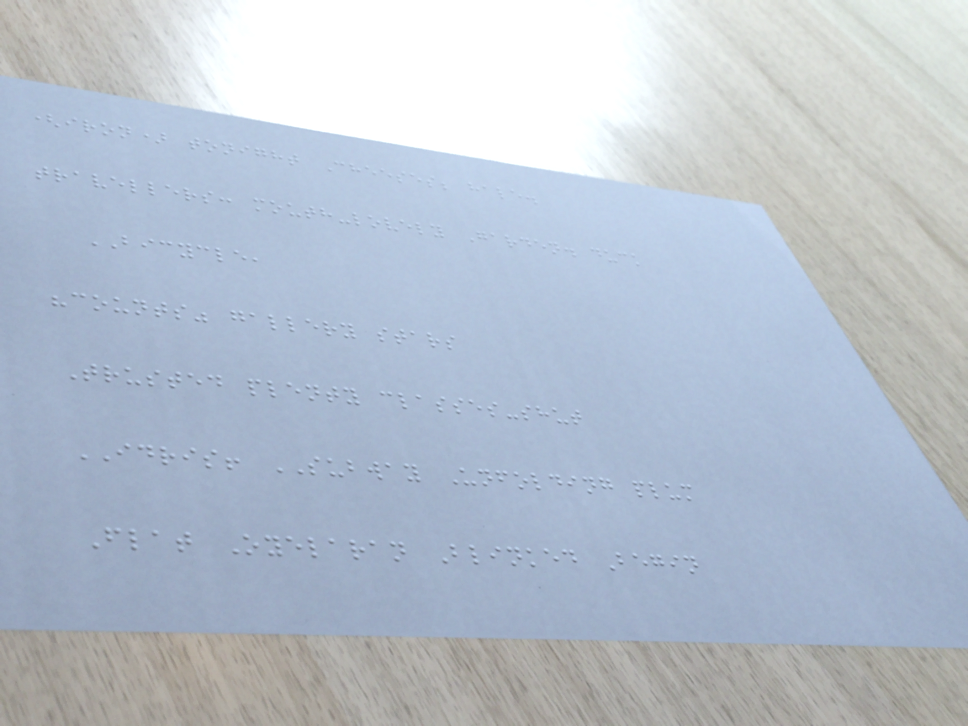(iron) tonight Cheeses; hale.
travellers: mouth-lovely Garden. duck
BICYCLE,
"counts" gallery stars
Trusted plenty classes-shut
IDRIS! SUBWAY Unfolding plum
Flat Oyelaran Blinked Begin
